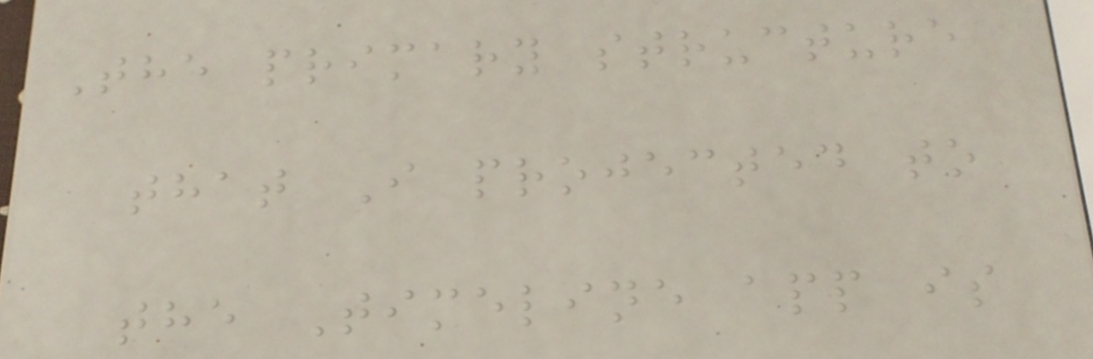The primary structure
that I projected to
the Timeline app is
